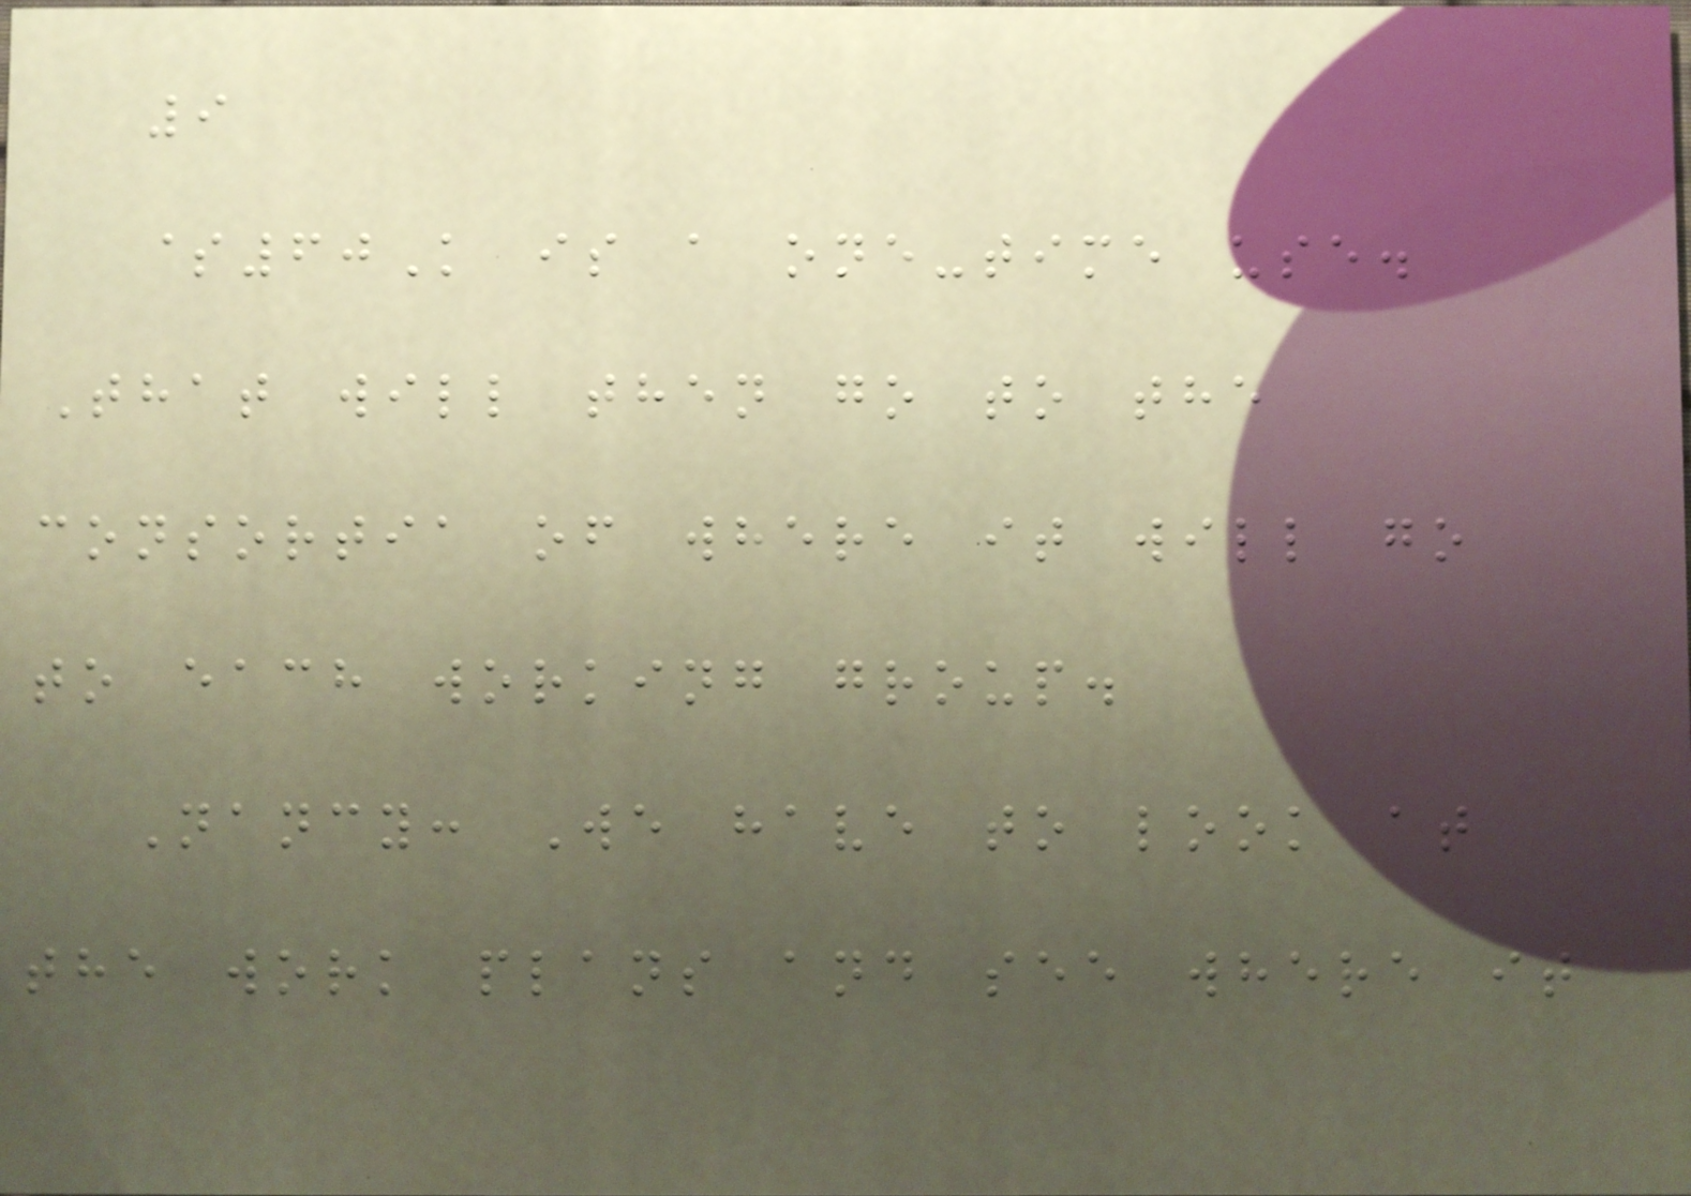9
$60K is a one-time use.
That will then go to the
consortia of where it will go
to each working group.
Nancy: We have to look at
the work plans and see where it
